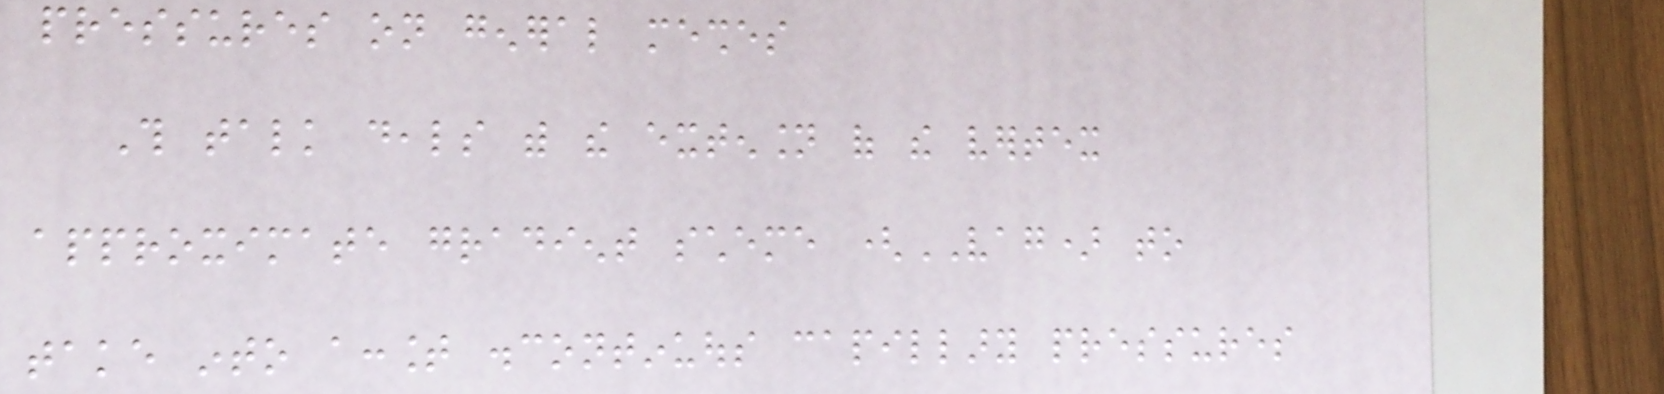pressures on general meshes
This talk deals with the extension of the vertex
approximate gradient scheme (VAG) to
take into account discontinuous capillary pressures
